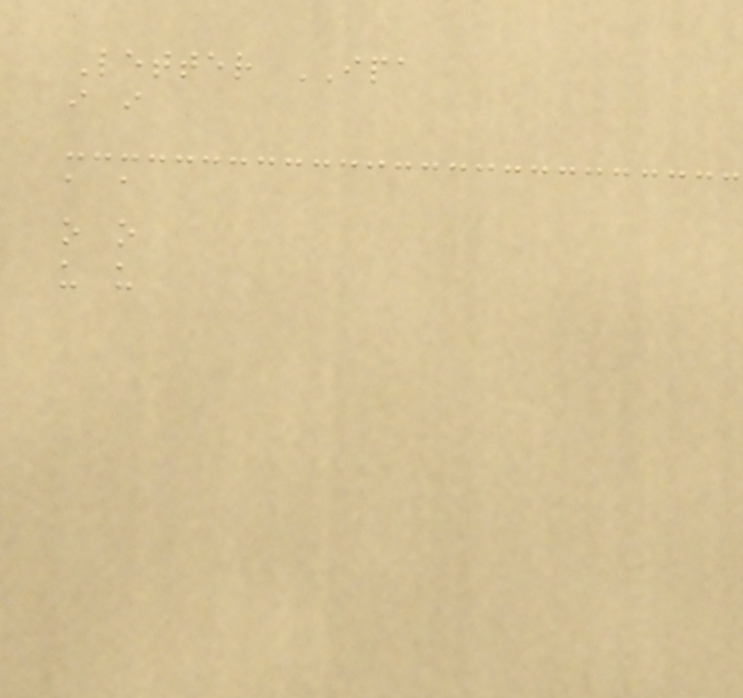Letter IPA
i i
a a
o o
u u
